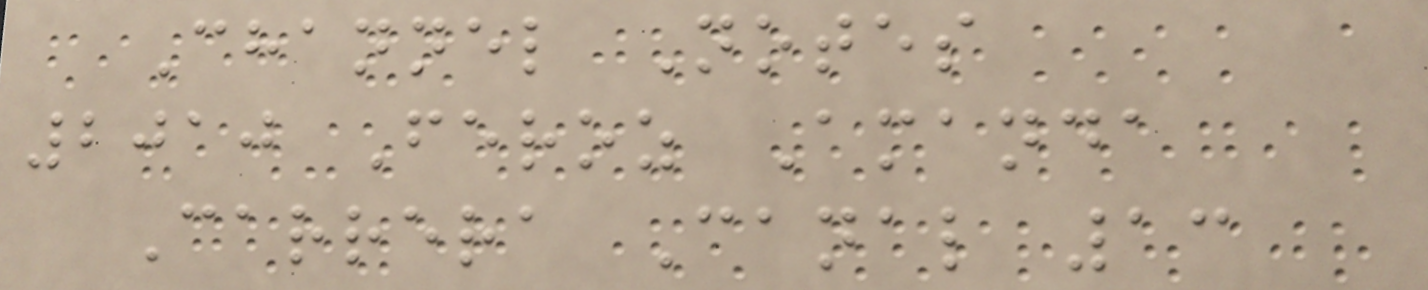Channel Notes
2010 Feroz Amanda
Carrera Canal 13
